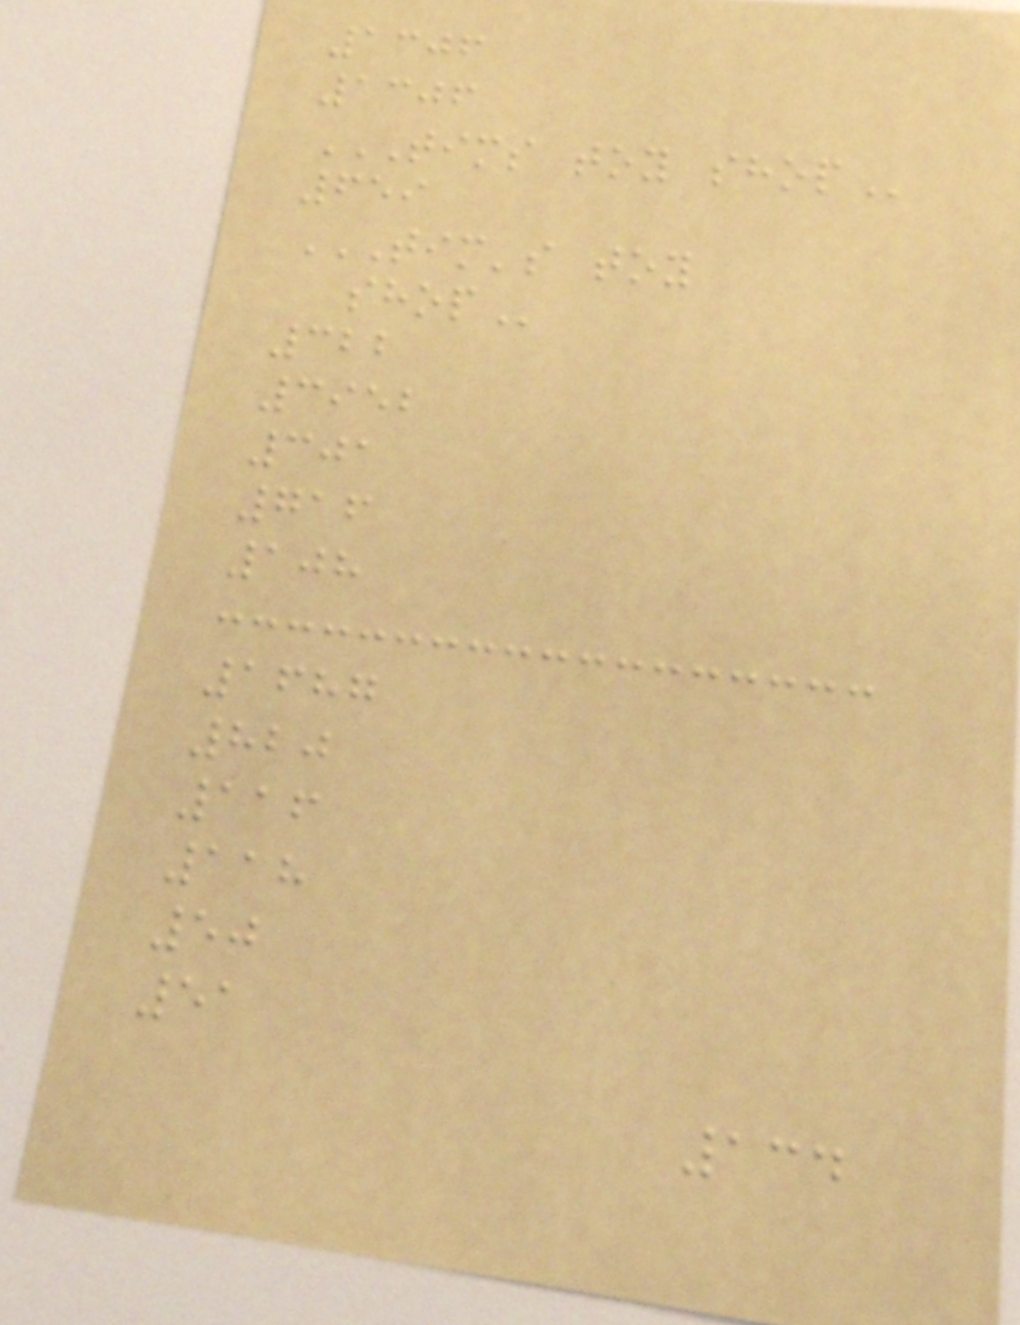1306
1306
TIMS TOY SHOP
659
TIM'S TOY
SHOP
322
3952
301
716
108
1687
820
116
118
50
51
134
